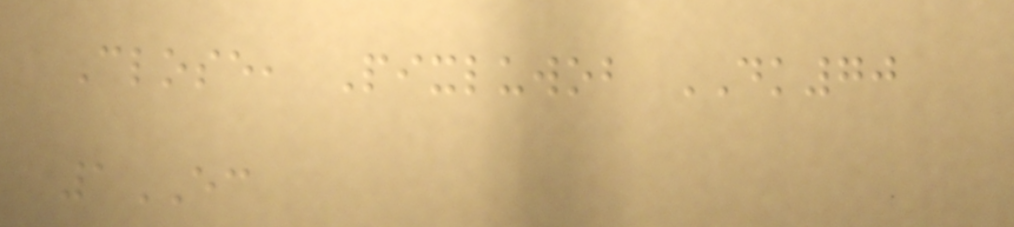Close, Pixluwob DK70
1EC
